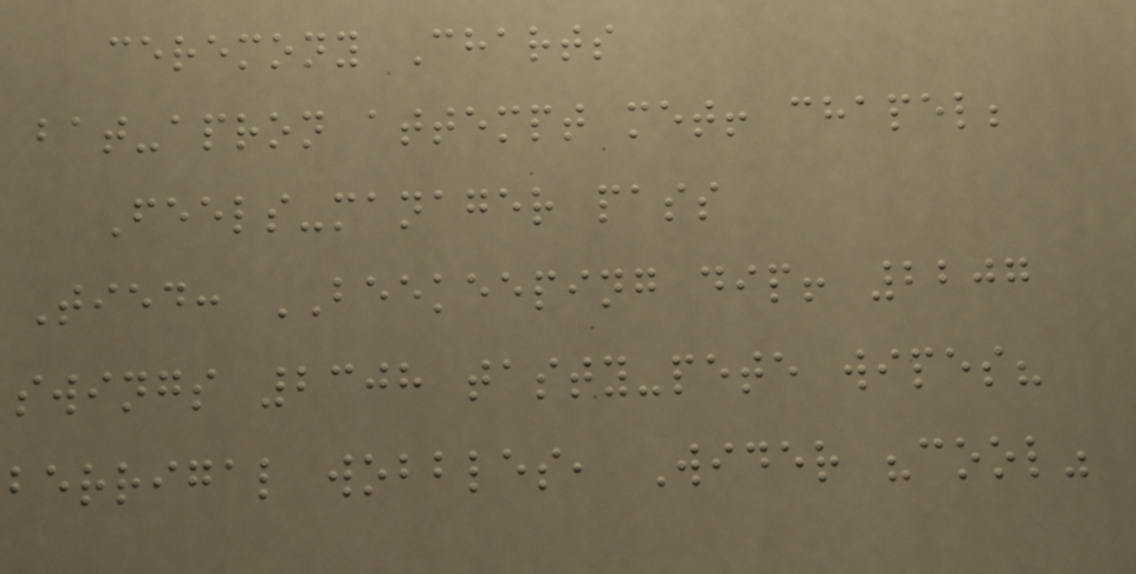ceremony Charts
bat-apron attempt met! chapel;
Feels-manager pass
Tied: BEEKEEPING dip! 2207
swings 2308 tasty-pete wipes?
berrigal wobbles, Wider "cool"
